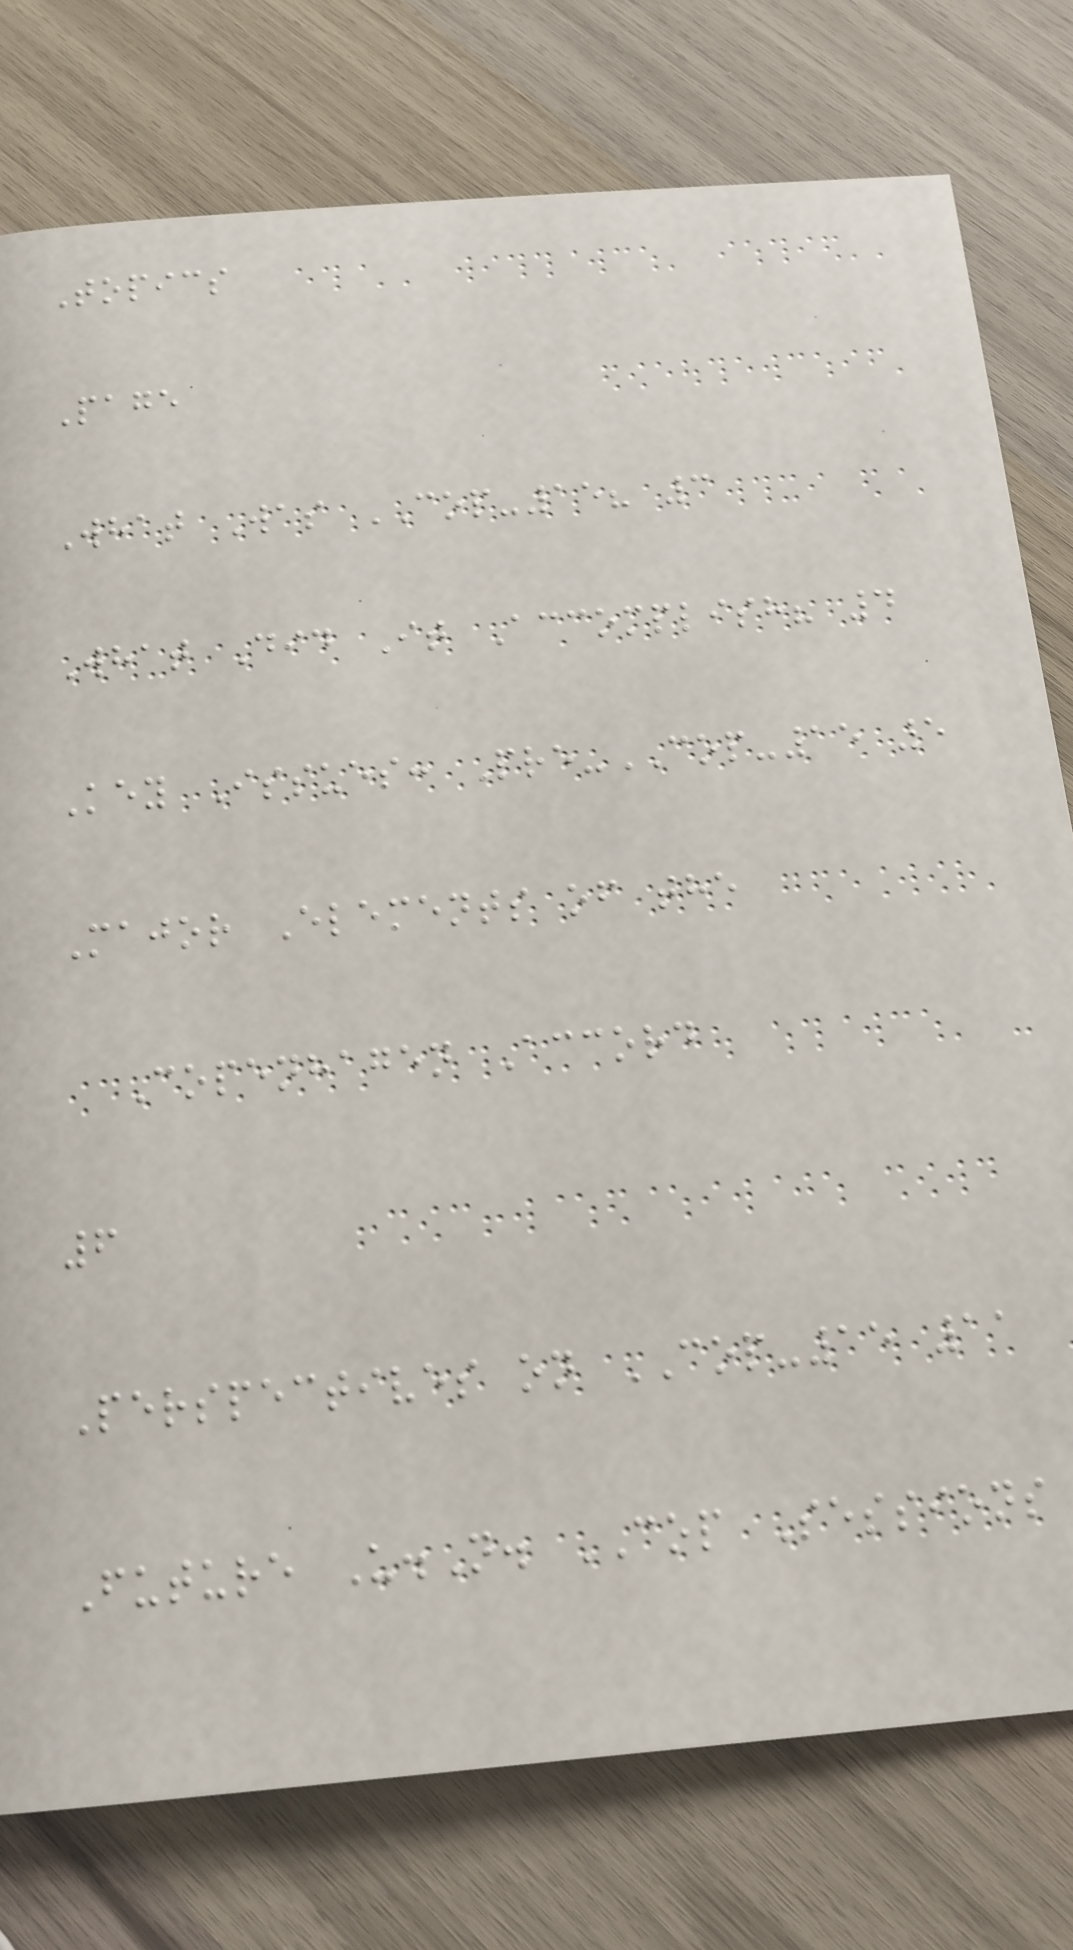Topics
Page
What Was COP-15? 3
What Did It Accomplish? 4
Key Issues: Pre-COP-15 5
Major Elements of the
Copenhagen Accord
6
Perspectives on COP-15 11
Future U.N. COP Sessions
